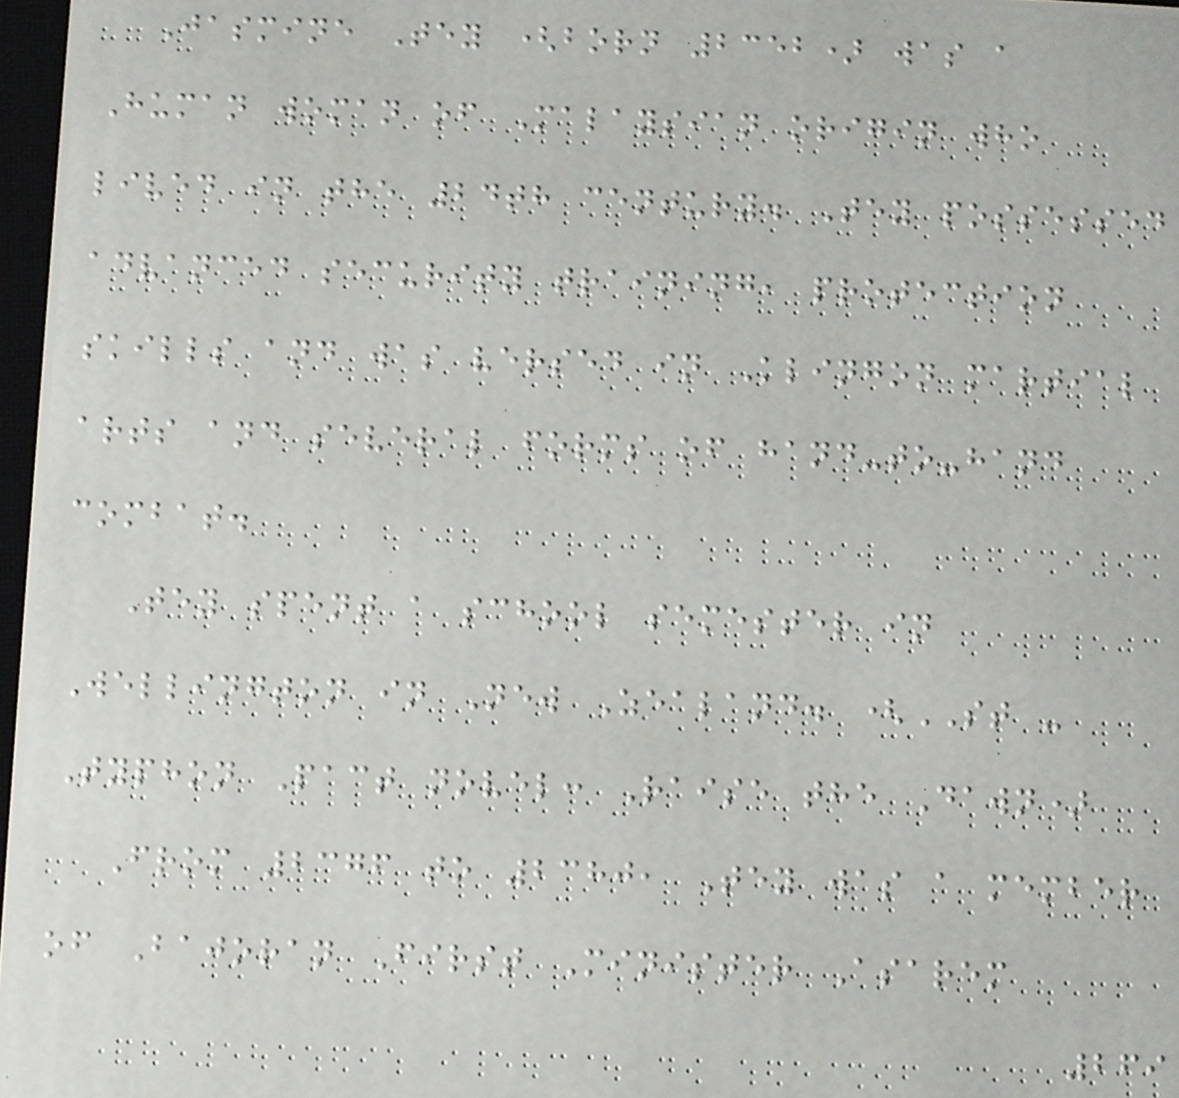Jasmine Tey (born 2352) was a
Human woman of Malaysian origin who
lived in the 24th century. Tey possessed
advanced security training, protection
skills and was versed in Klingon martial
arts and several forms of hand-to-hand
combat.
Tey spent a school semester in
Wellington in New Zealand. (ST -
Typhon Pact novel: Raise the Dawn)
From 2376 to 2380, Tey was a member
of Bajoran First Minister Asarem
269
